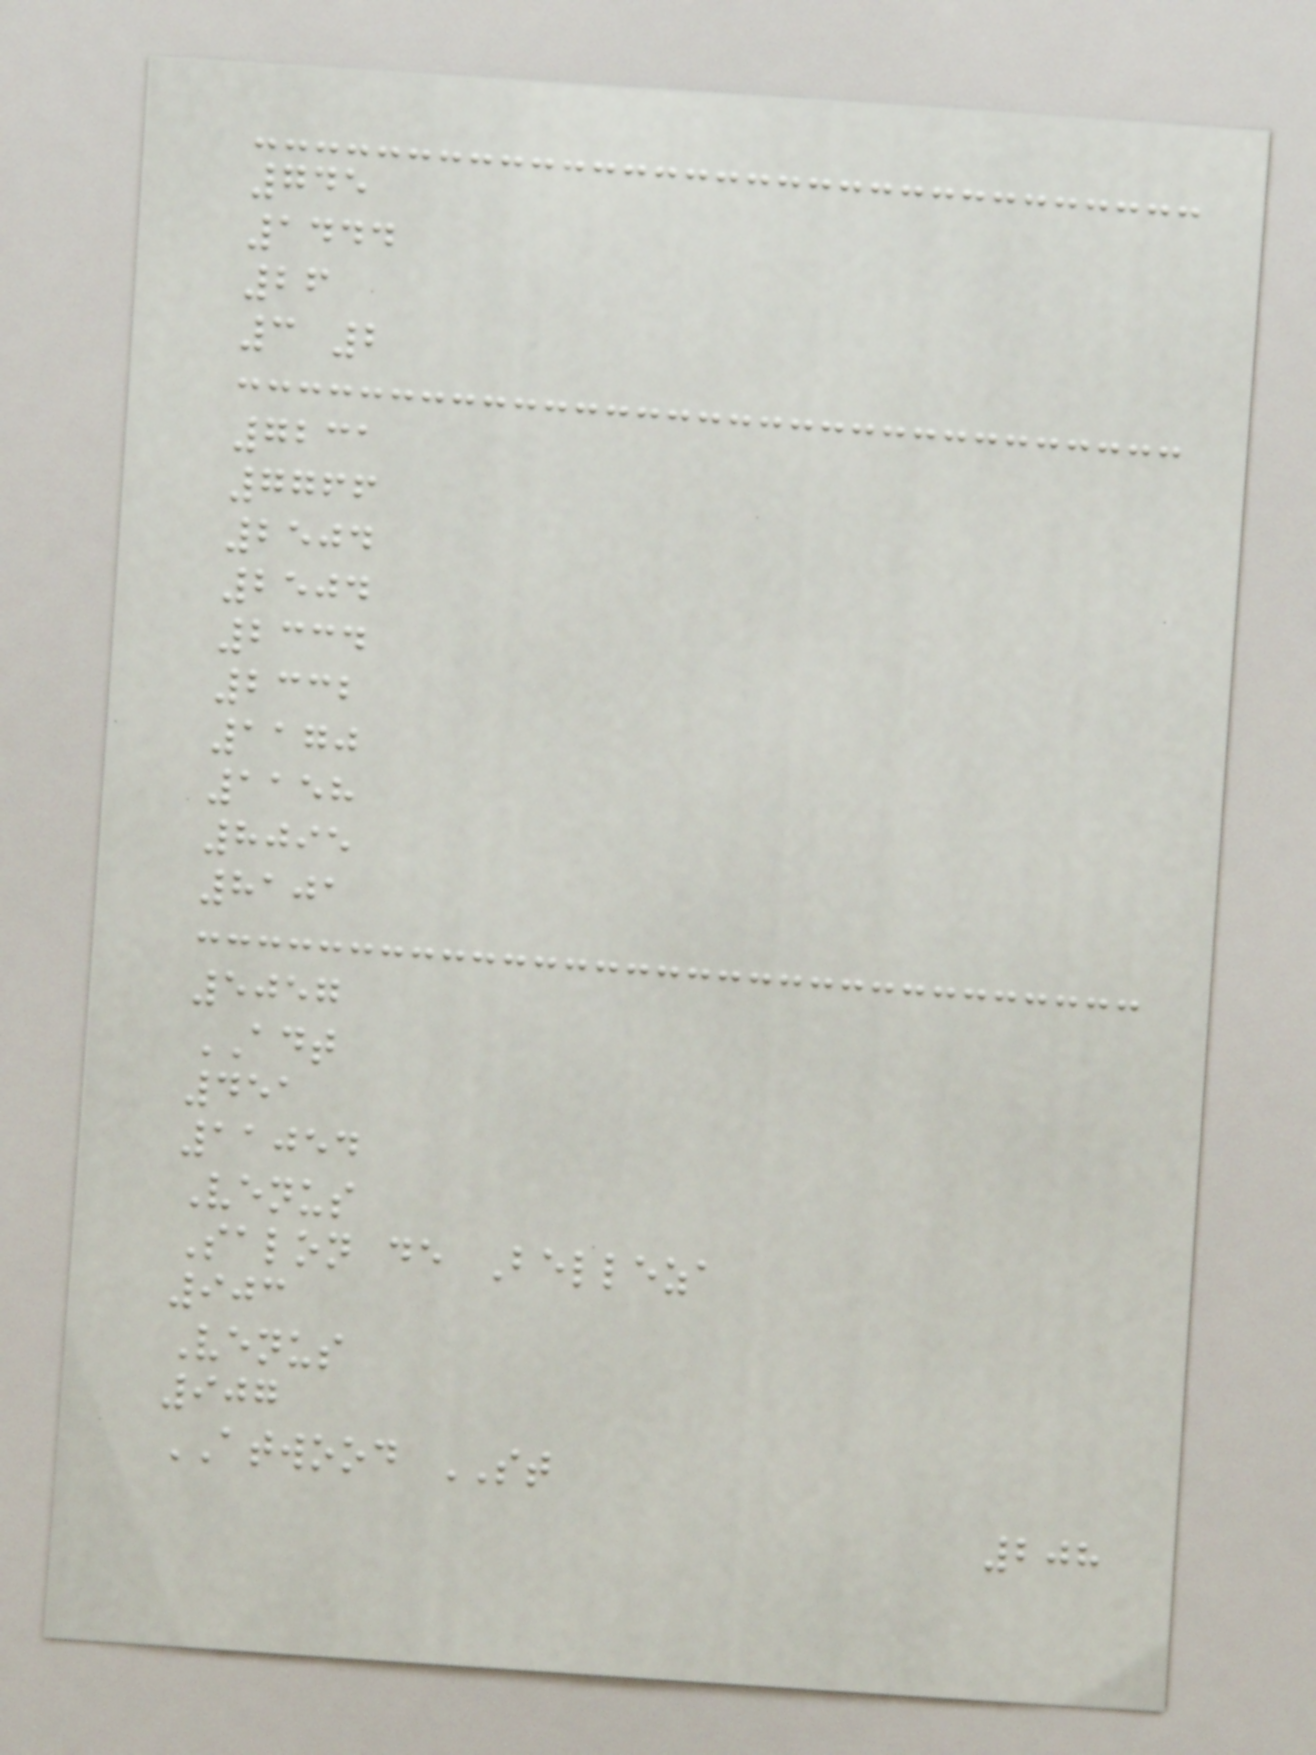745
1444
26
3 2
7231
7766
2504
2504
2334
2332
1170
1158
8095
8101
5057
ADT
451
11054
Venus
Salon de Belleza
903
Venus
907
ATWOOD ST
208
